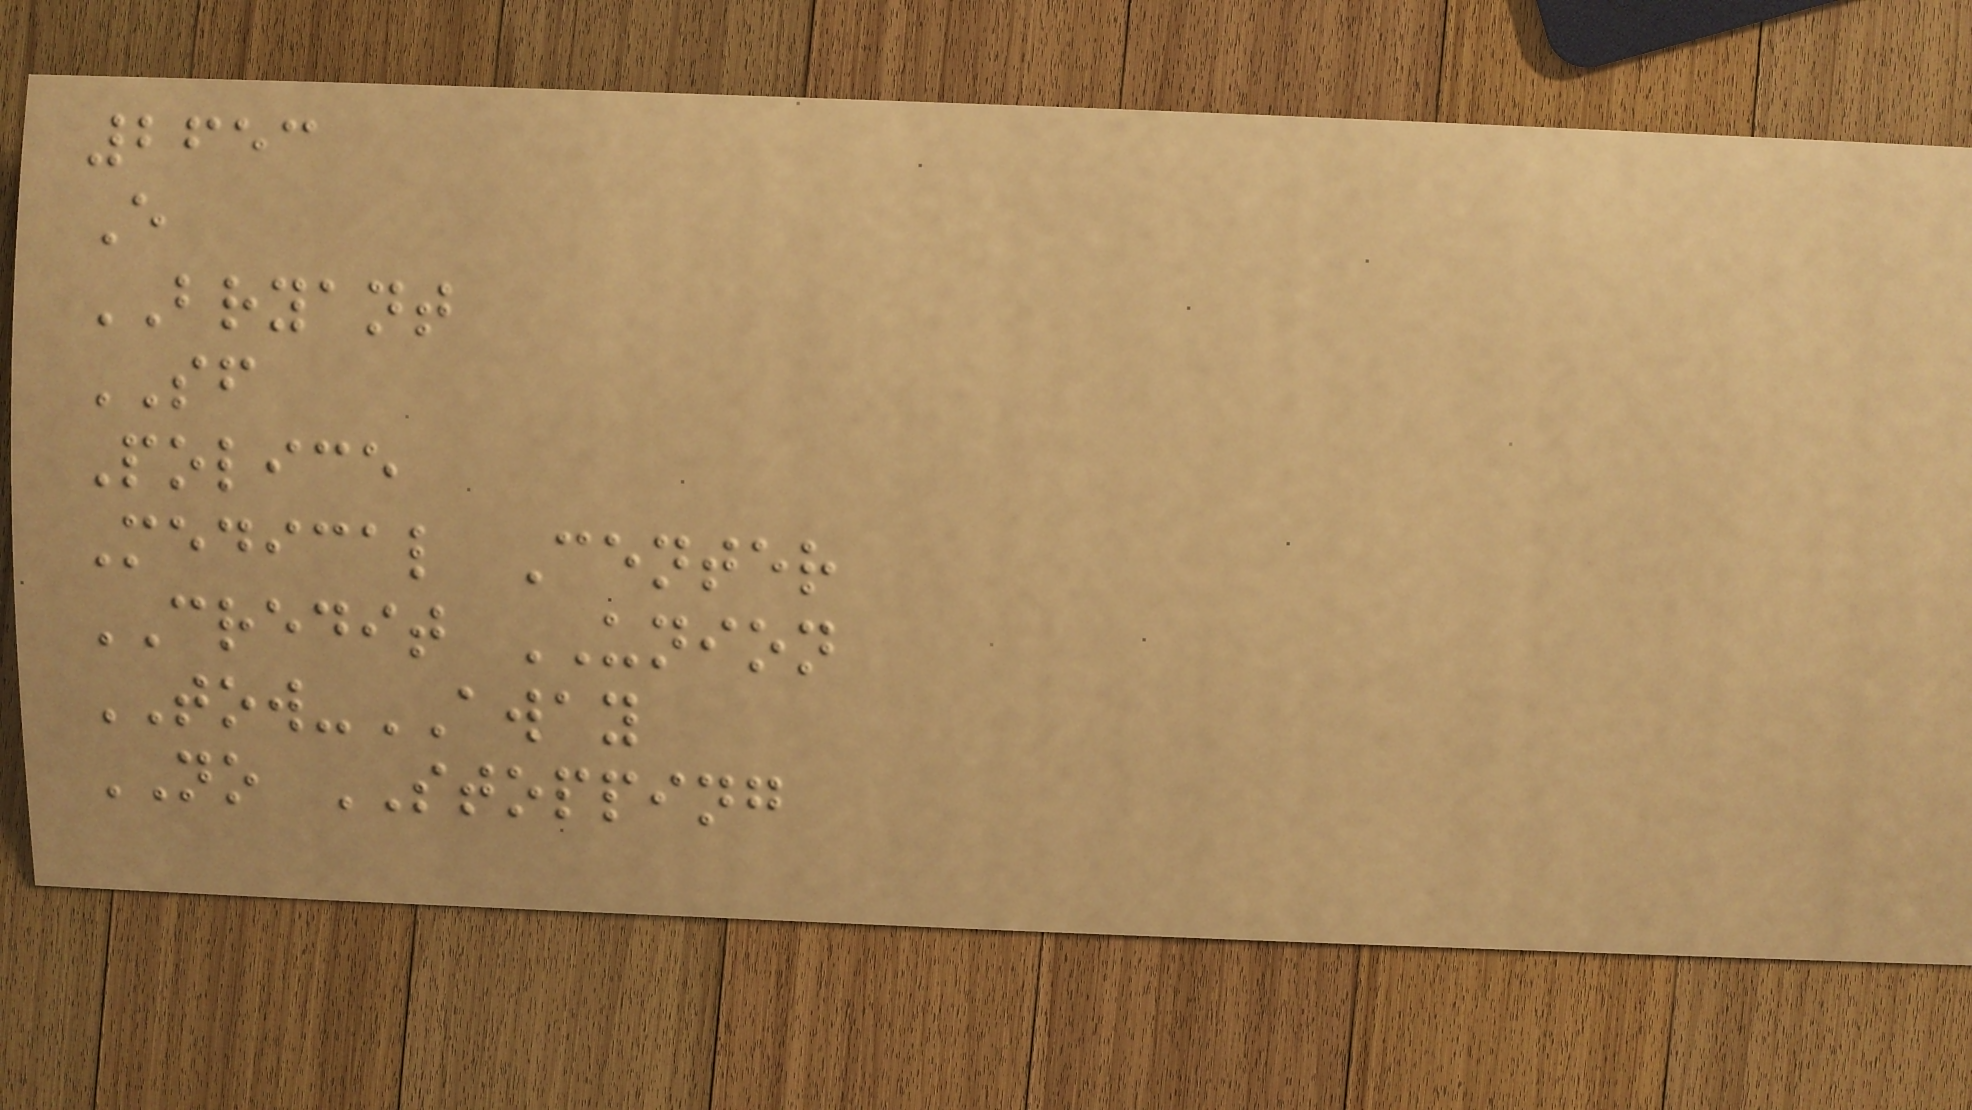2653
E
BRYANT
SF
Police
Medical Center
CREDIT UNION
TOW-AWAY
NO STOPPING
